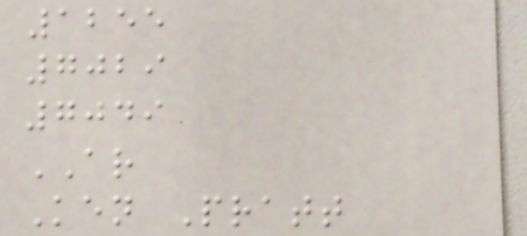1255
7029
7049
AR
Ken Pratt
